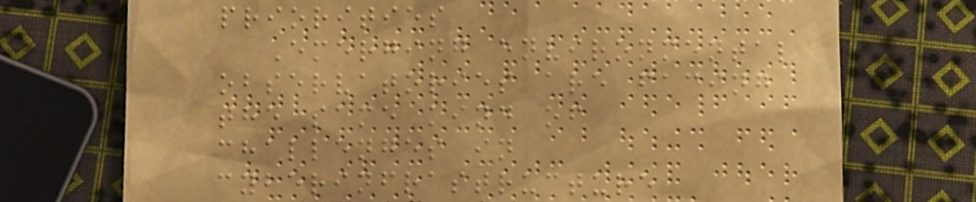priorities
Emerging environmental
observatories are facing
the same kind of
challenges in
cyberinfrastructure
